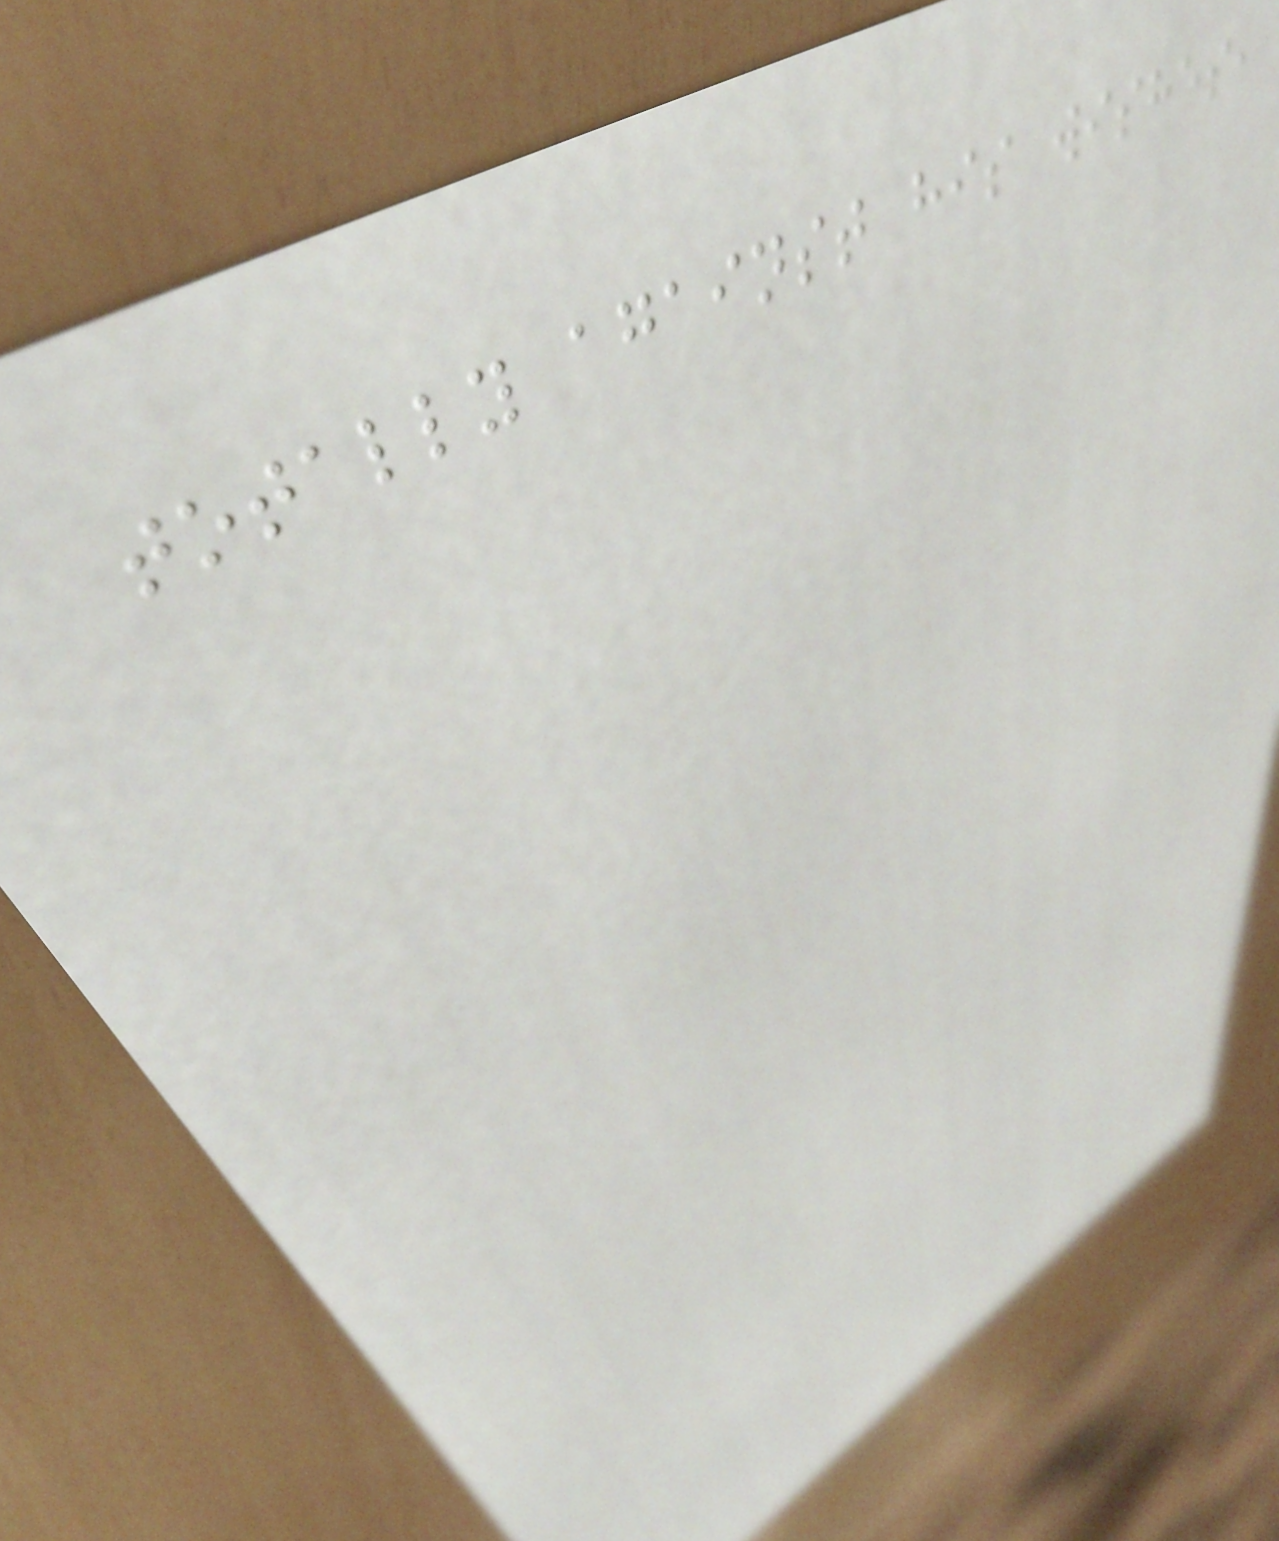totally against his wishes,
